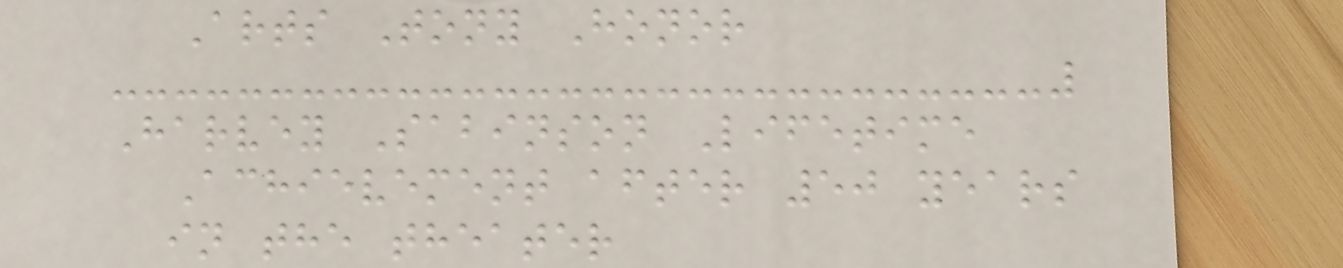Arts Tony Honor
Harvey Sabinson Lifetime
Achievement after 50 years
in the theater
